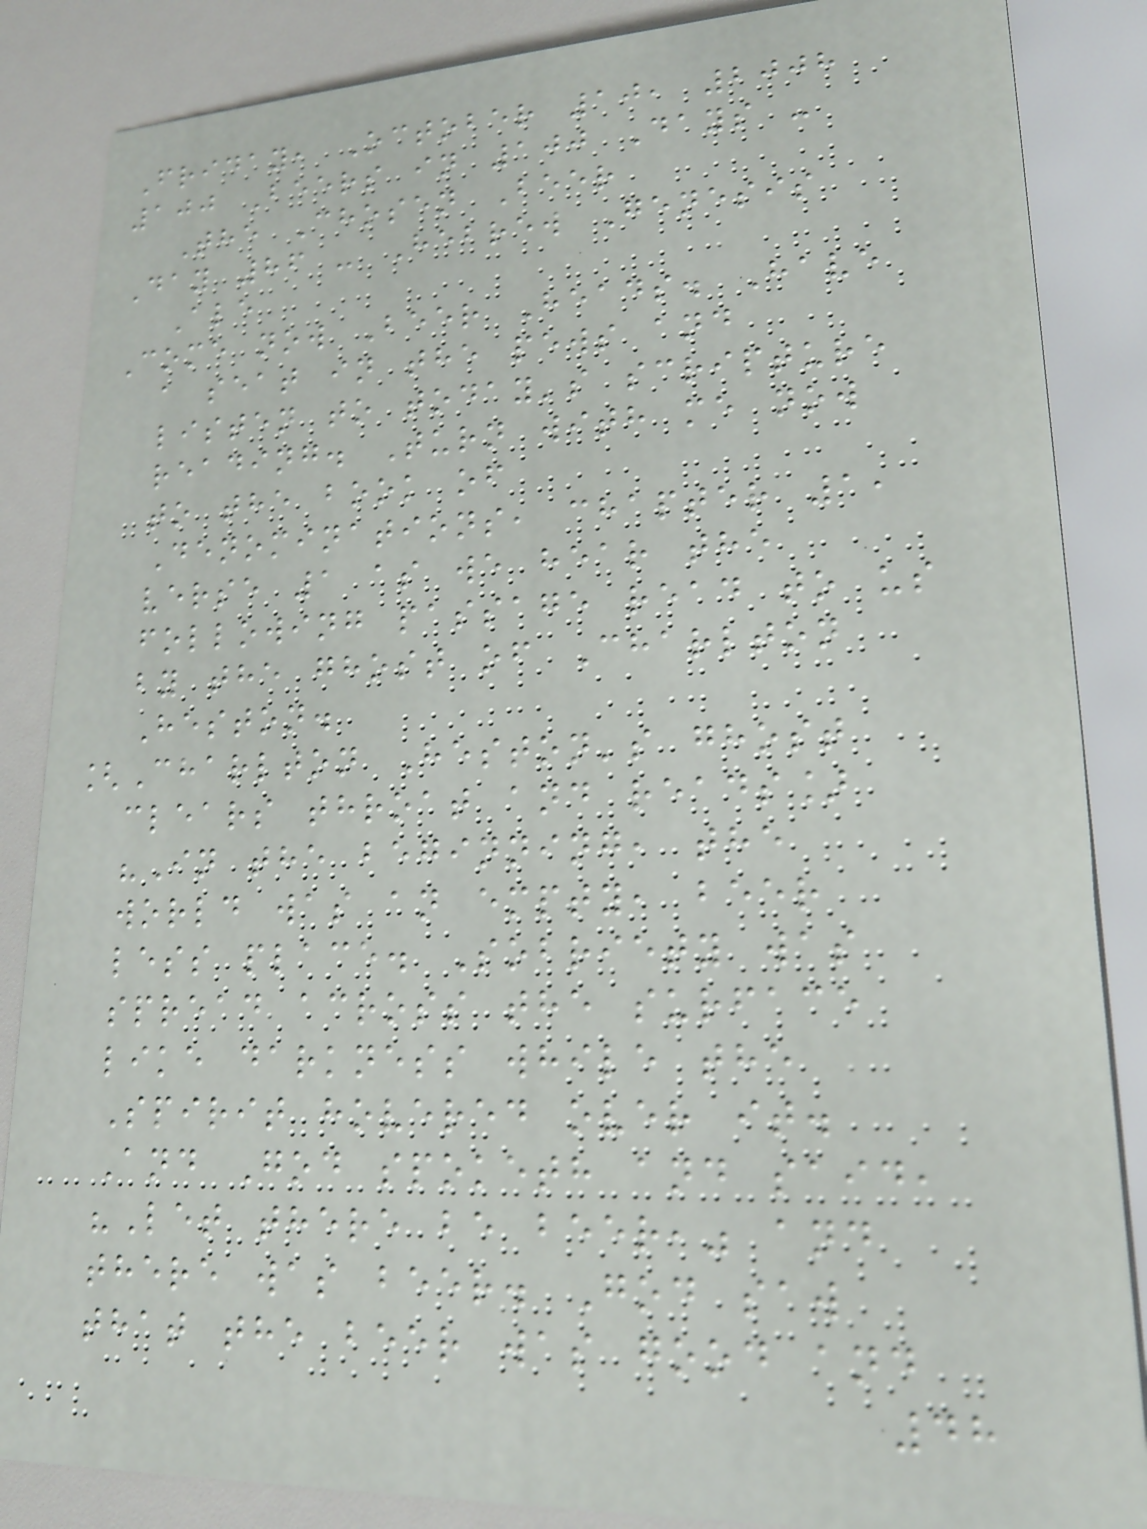Friday, October 10, 2008
100 Beers in 100 Days -
The Chosen Beer
Day 86 - Hebrew Genesis
Ale
Come now Beer Heads. Have
a seat in the pews and
listen to today's scripture
reading. Turn with me now
to the book of
Denominations, chapter 1,
verse 1 as we hear the
following passage read to us
by the ghost of Charlton
Heston.
[Charlton Heston's ghost
clears throat and reads]
"In the beginning, the
world was an empty, beer
less place. Sobriety was
spread across the surface
like darkness while the
Spirit hovered over it.
And God spoketh and said,
"Let there be beer," and
there was beer. God saw
that the beer was good and
48
